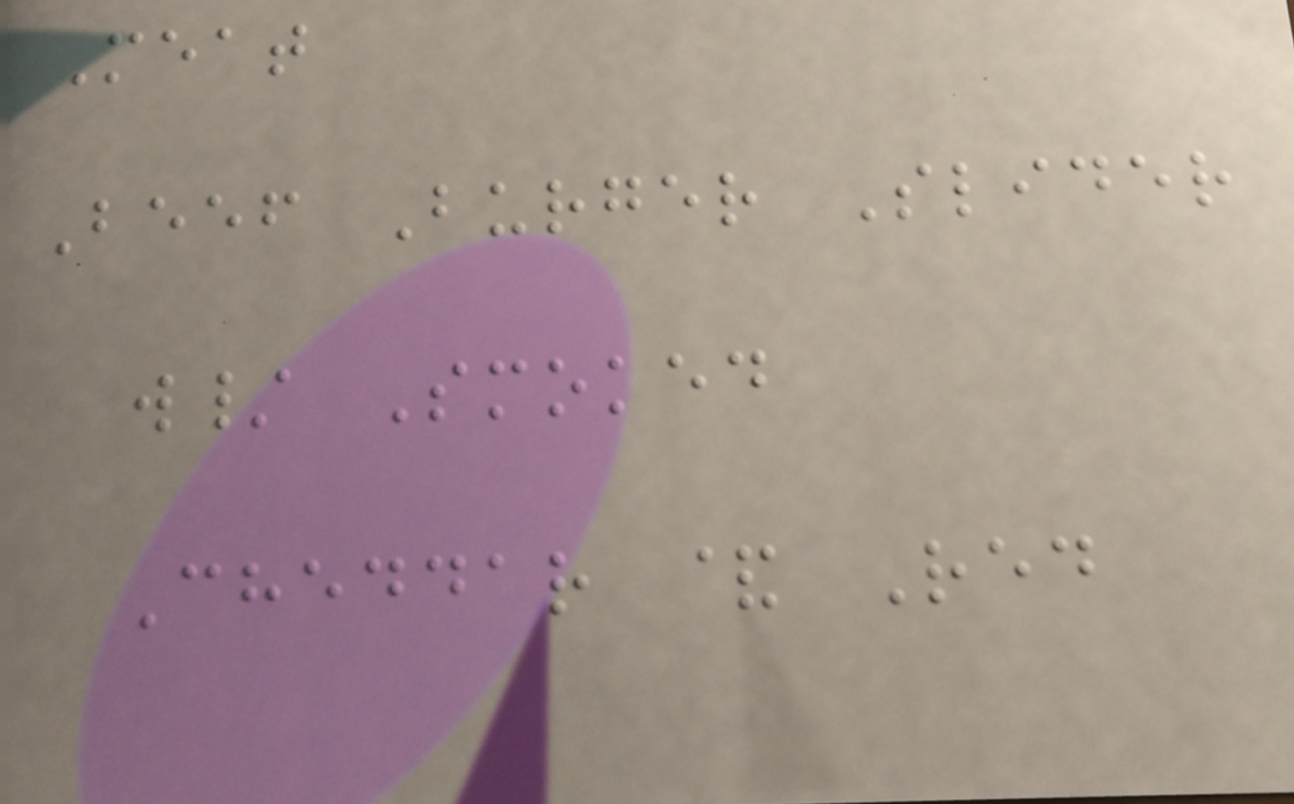Meat
Beef Burger Slider
w/ Smoked
Cheddar & Red
